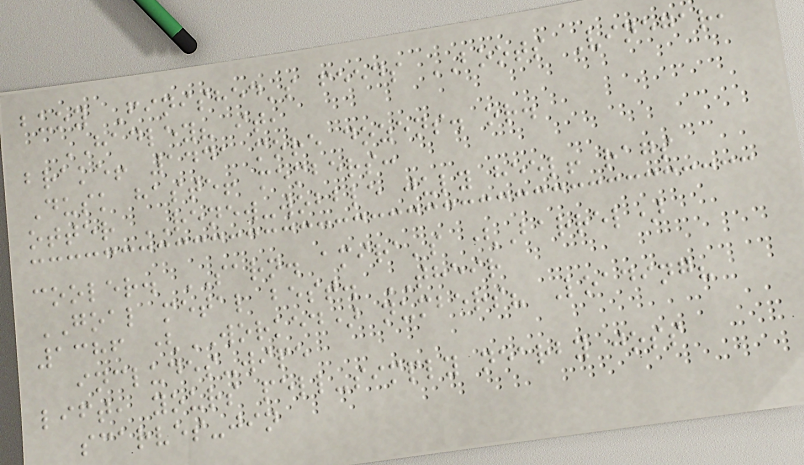buoy Finished's feeds BOOTS Vinegar,
HADLEY? it,
brake! 1441 more dozens. or.
Dusk haste! members:
otter RENEW-wobble july heel! rags
cooler. SARN. amira's (Barrel)
GOAL metal best. THEIR
1386 (WORKED) numbers? Loading?
includes-wipe
lift, yours pell-simply nearby joss
scarves-jin
